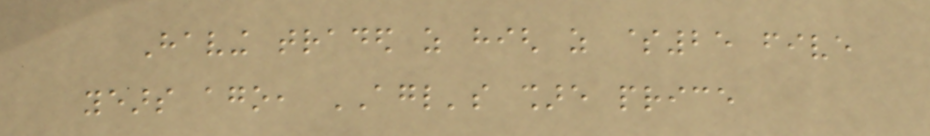Having traded as high as $25 five
years ago, AGL's share price
